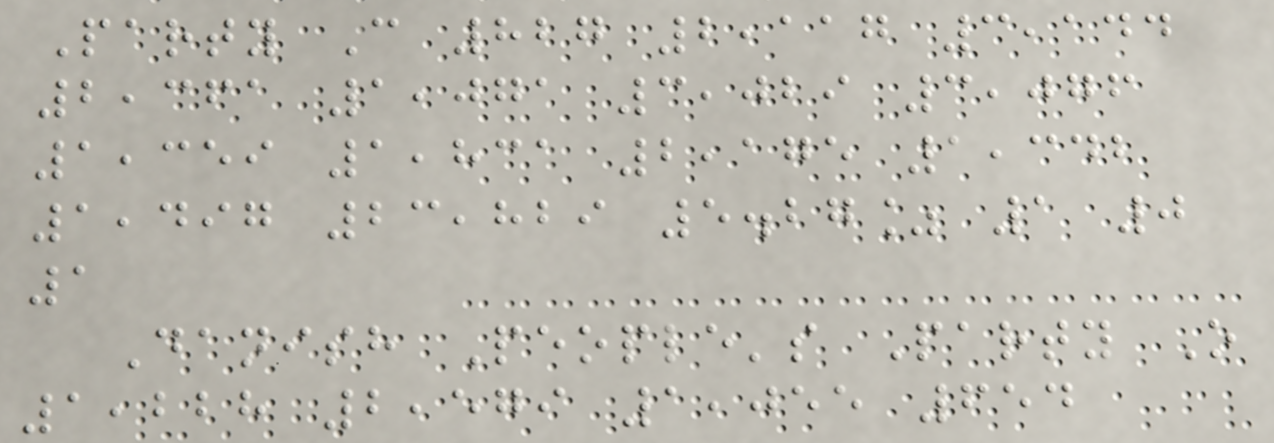Party C 827 2,117 3,144
2,361 1,071 3,029 3,076
1,359 1,831 2,175 1,342
1,497 23,829 5.27% 1 0
1
Danish People's Party O
1,228 2,579 1,055 654
